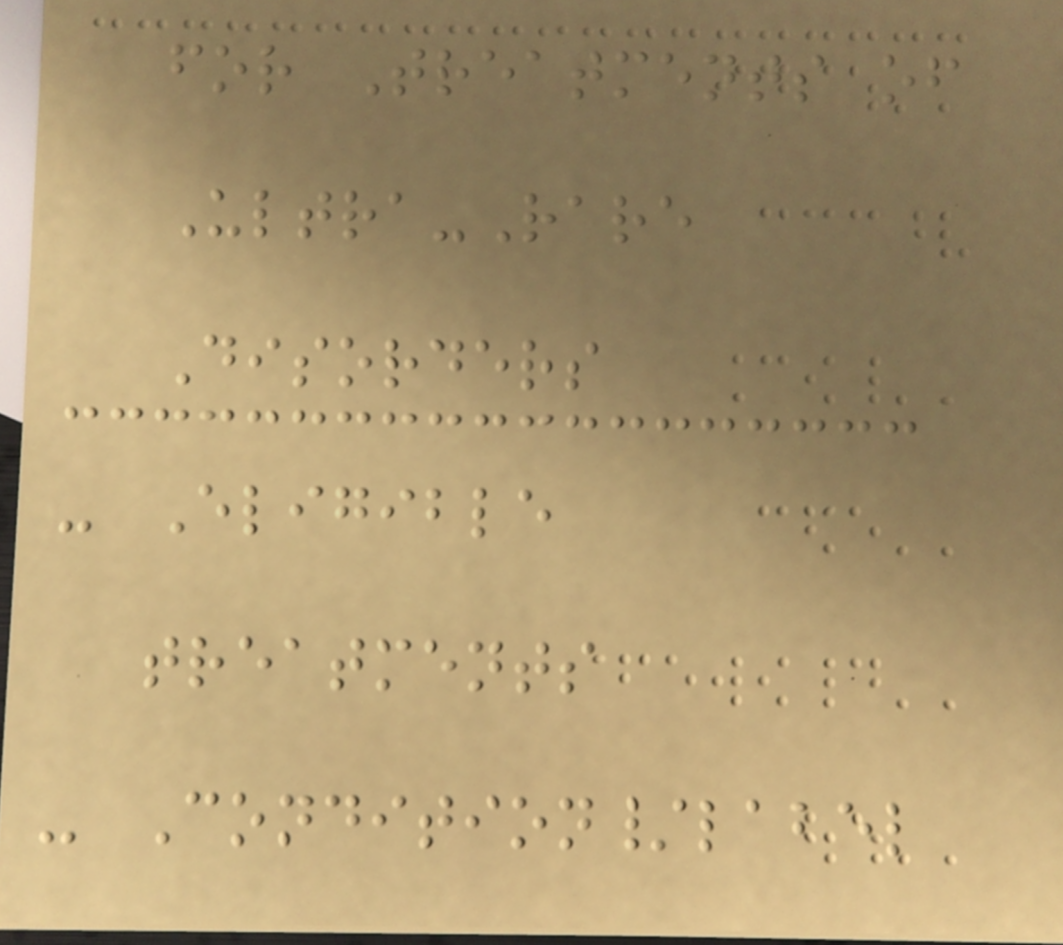for Treatments of
Ultra-Rare
Disorders
- Eligible
treatments
- Condition/label
